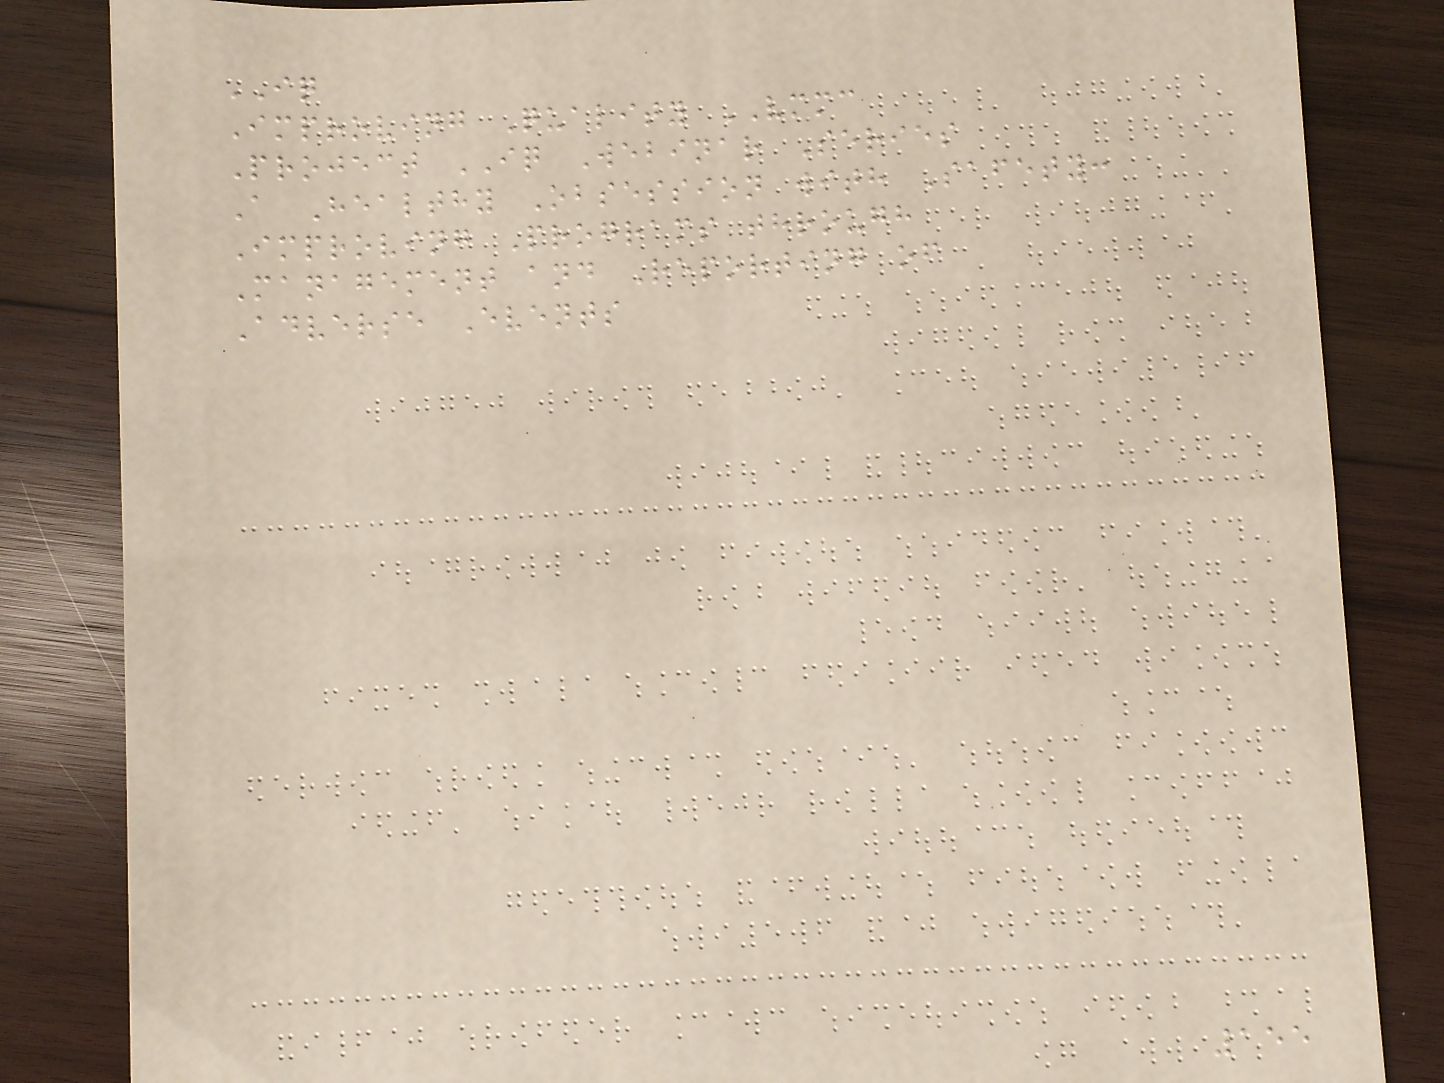IQ
Improving Quality VMMC
Project IQ Webinar Series
A Healthy Obsession with Safety:
Improving Programs through
Management and Reporting of
Adverse Events
155
